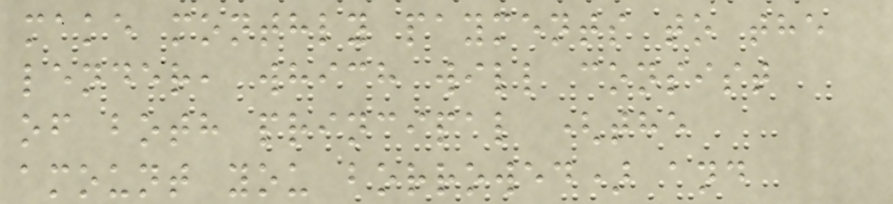make monthly payments to the
lender, which will consist
of both principal (the
amount you borrowed) and
